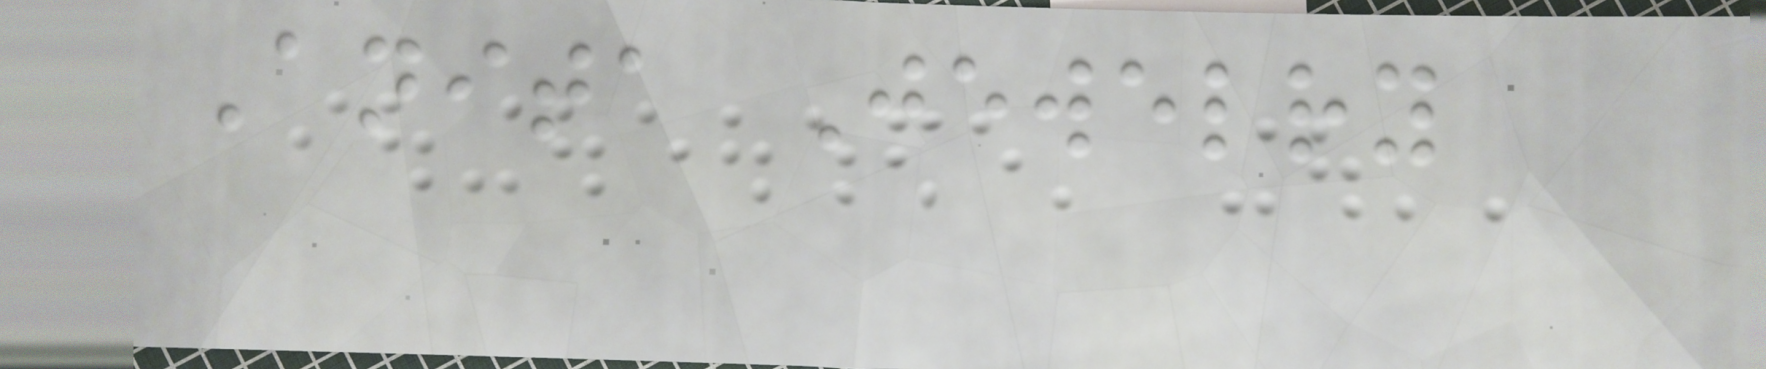Anita Jewelry
